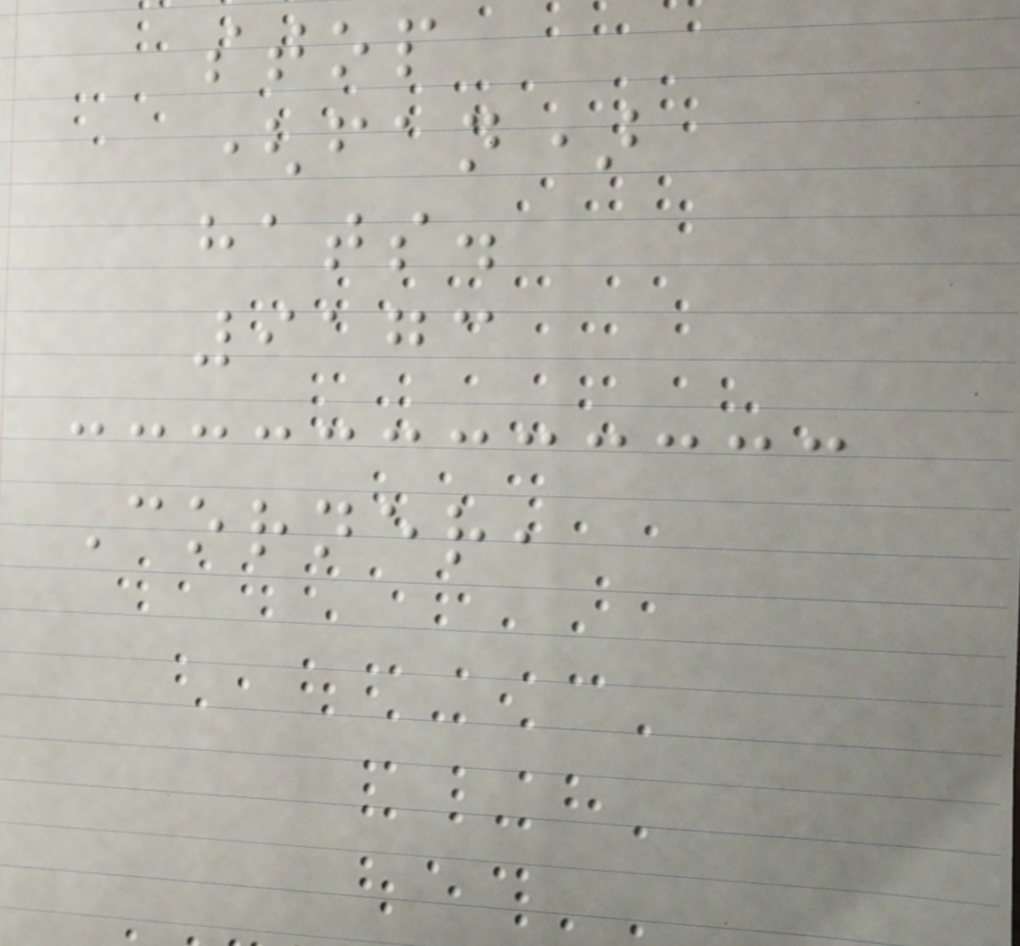stop
(fan)
hats.
9173
Corner,
